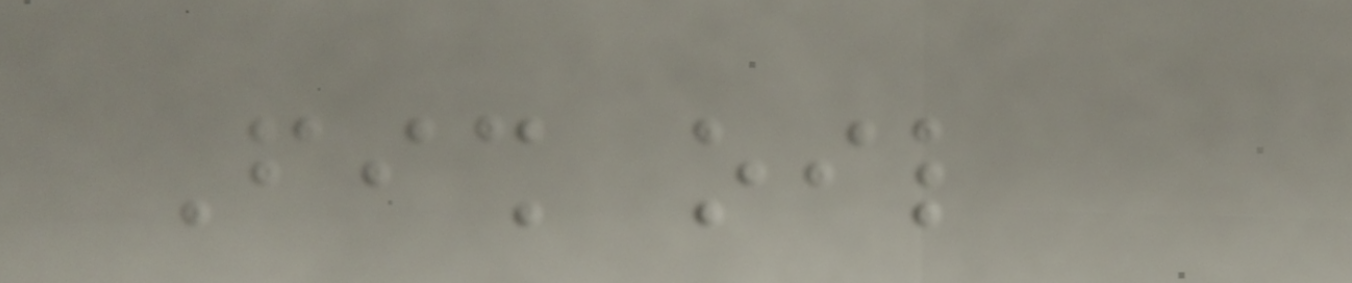Fish oil
